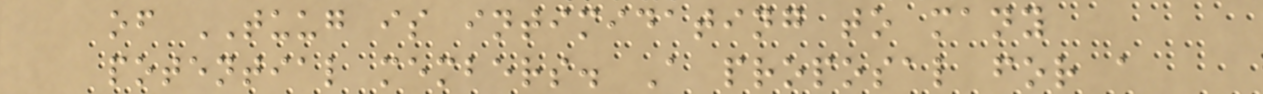of TUUG is intimidating to many
potential members. A proposal for a
